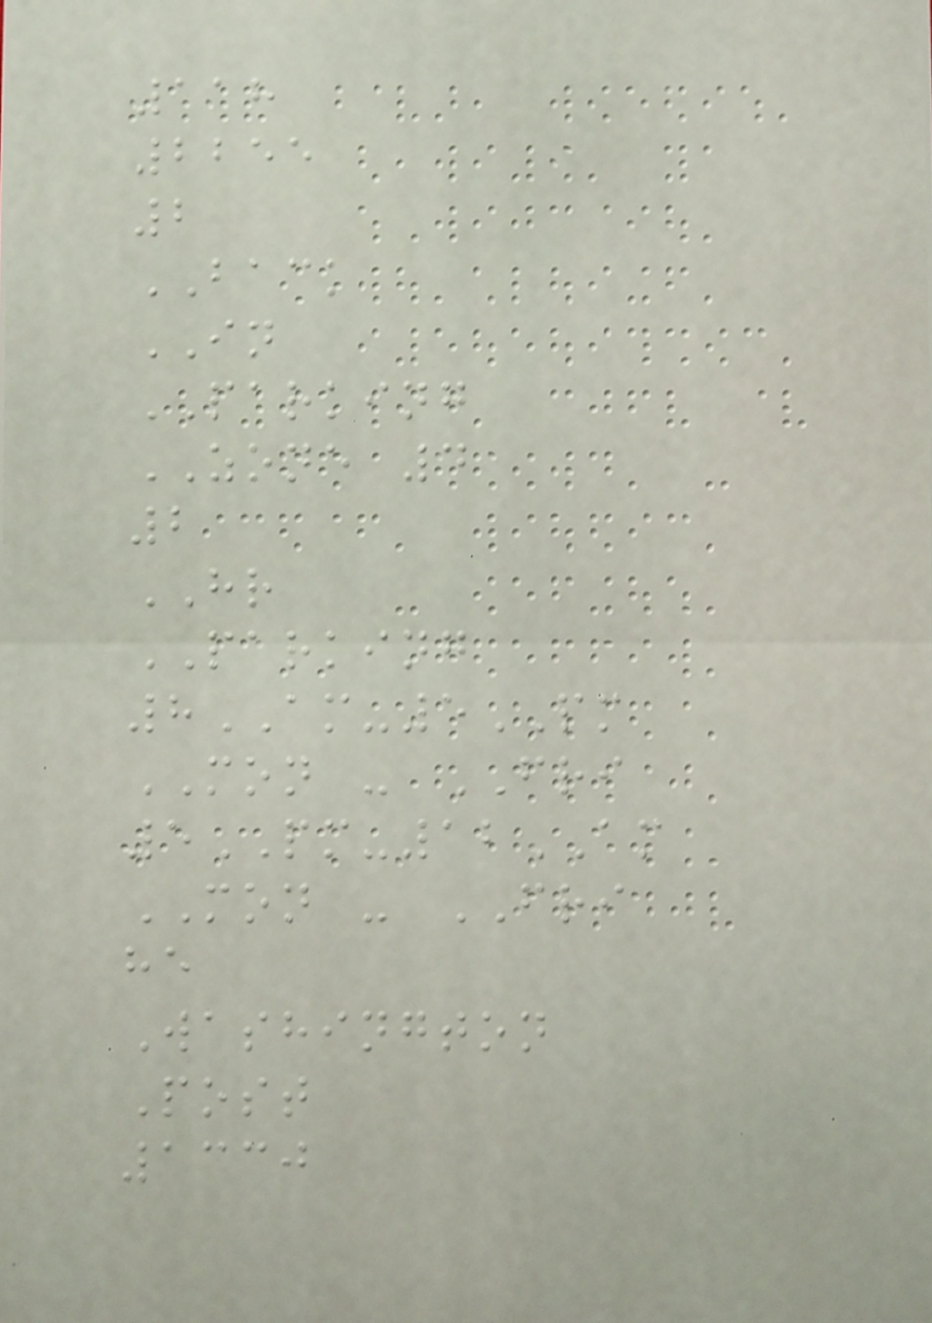118
2255
2
BACK
IN
PARKING
ZONE 4
2
HR
PARKING
8AM-5PM
MON - FRI
5PM-12AM
MON - FRI
he
Washington
Post
1330
